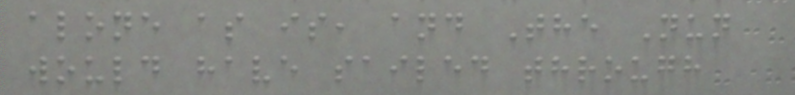alone as is, and The Nun
would have sailed through
